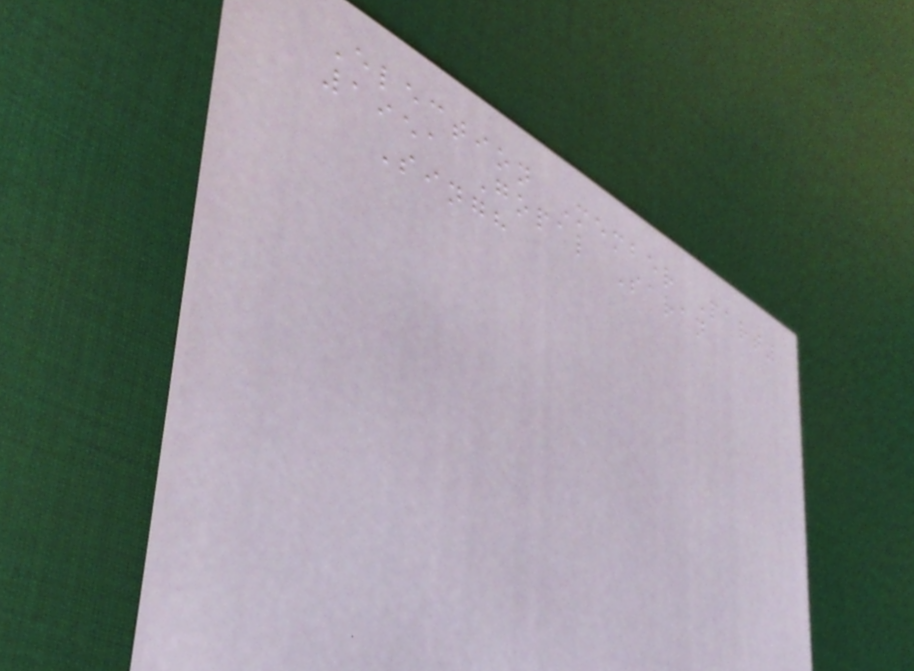Election Member Party
1951 Gopal Saran
Singh
